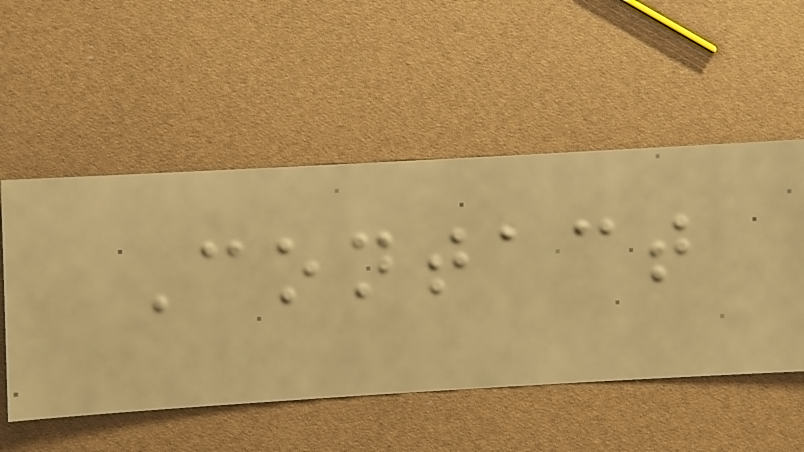Contact
